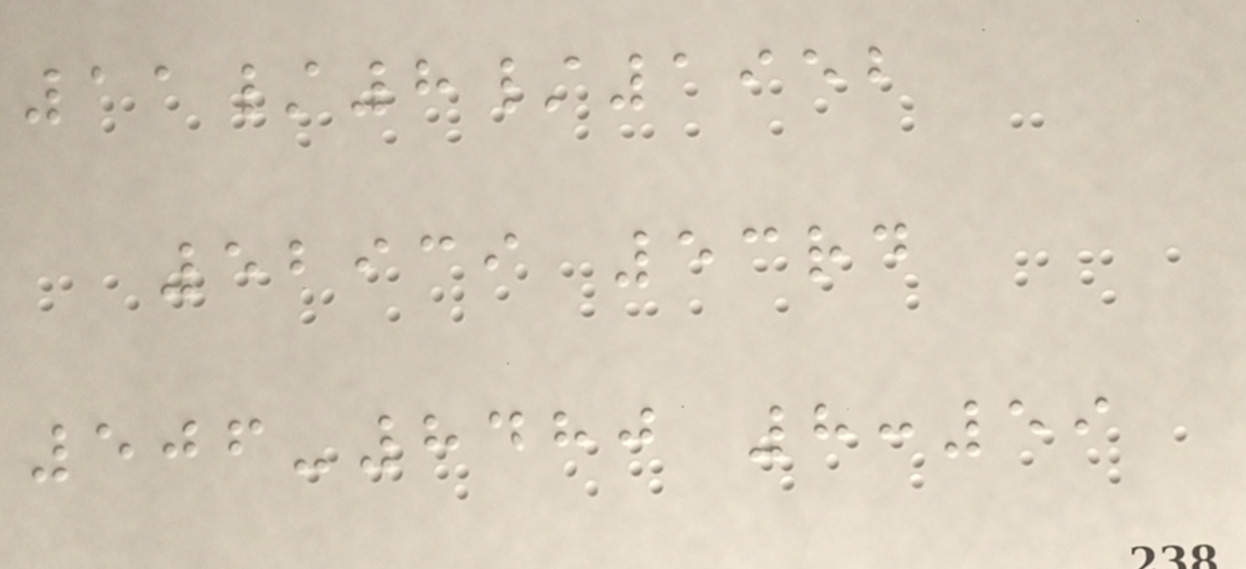11/8/1952
52939 53rd
506-8480 8:59
